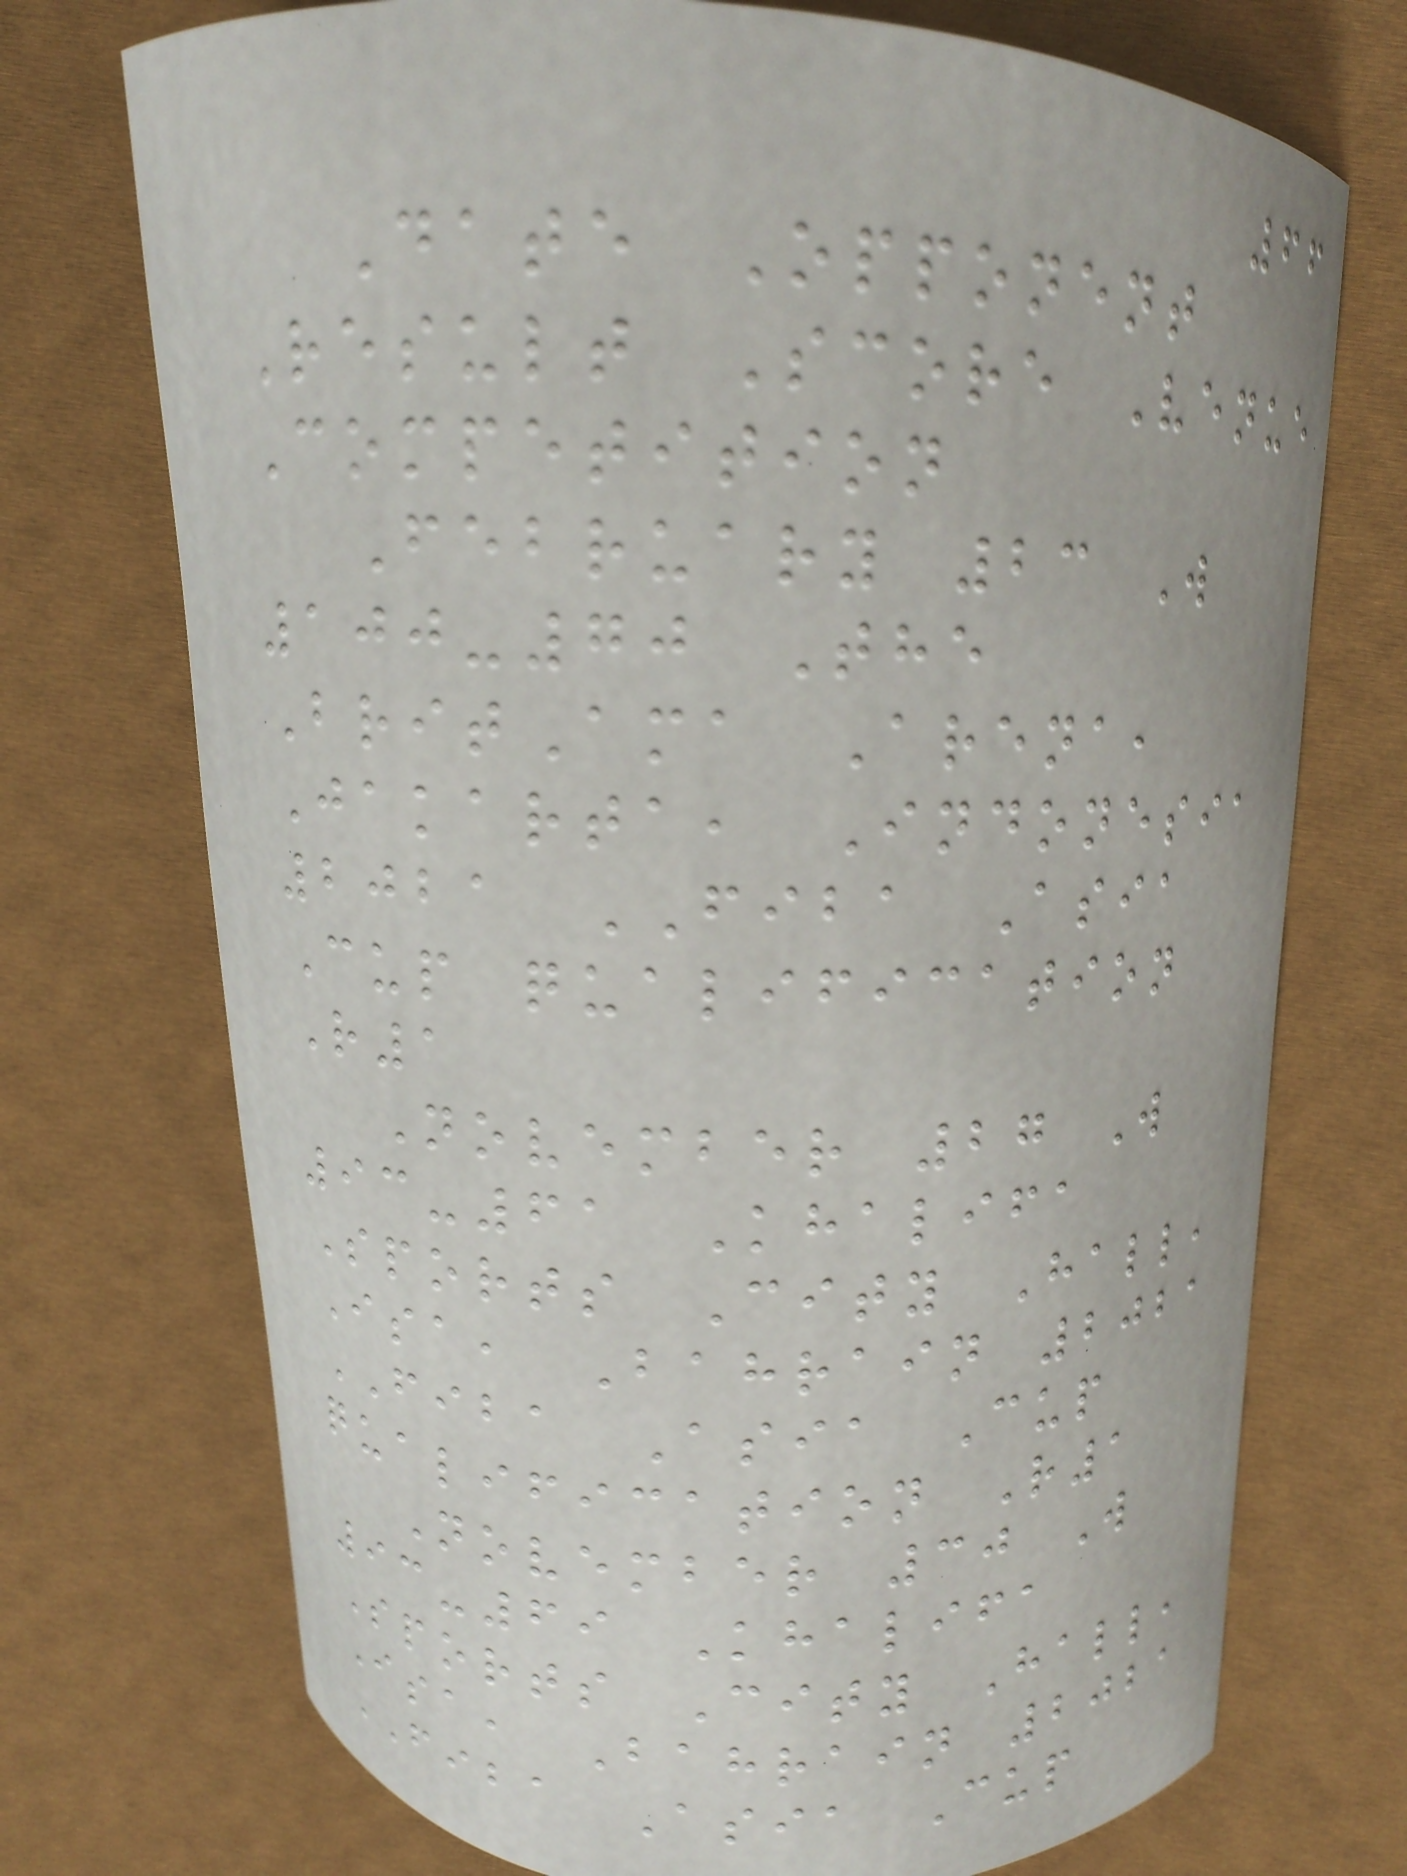66
Date Opponent
Result Score Venue
Competition
February 23 W
100-70 The
BritAma Arena,
Jakarta, Indonesia
2021 FIBA Asia
Cup qualification
R1
November 27 W
93-61 Khalifa
Sports City Hall,
Isa, Bahrain 2021
FIBA Asia Cup
qualification R1
November 30 W
93-69 Khalifa
Sports City Hall,
Isa, Bahrain 2021
FIBA Asia Cup
